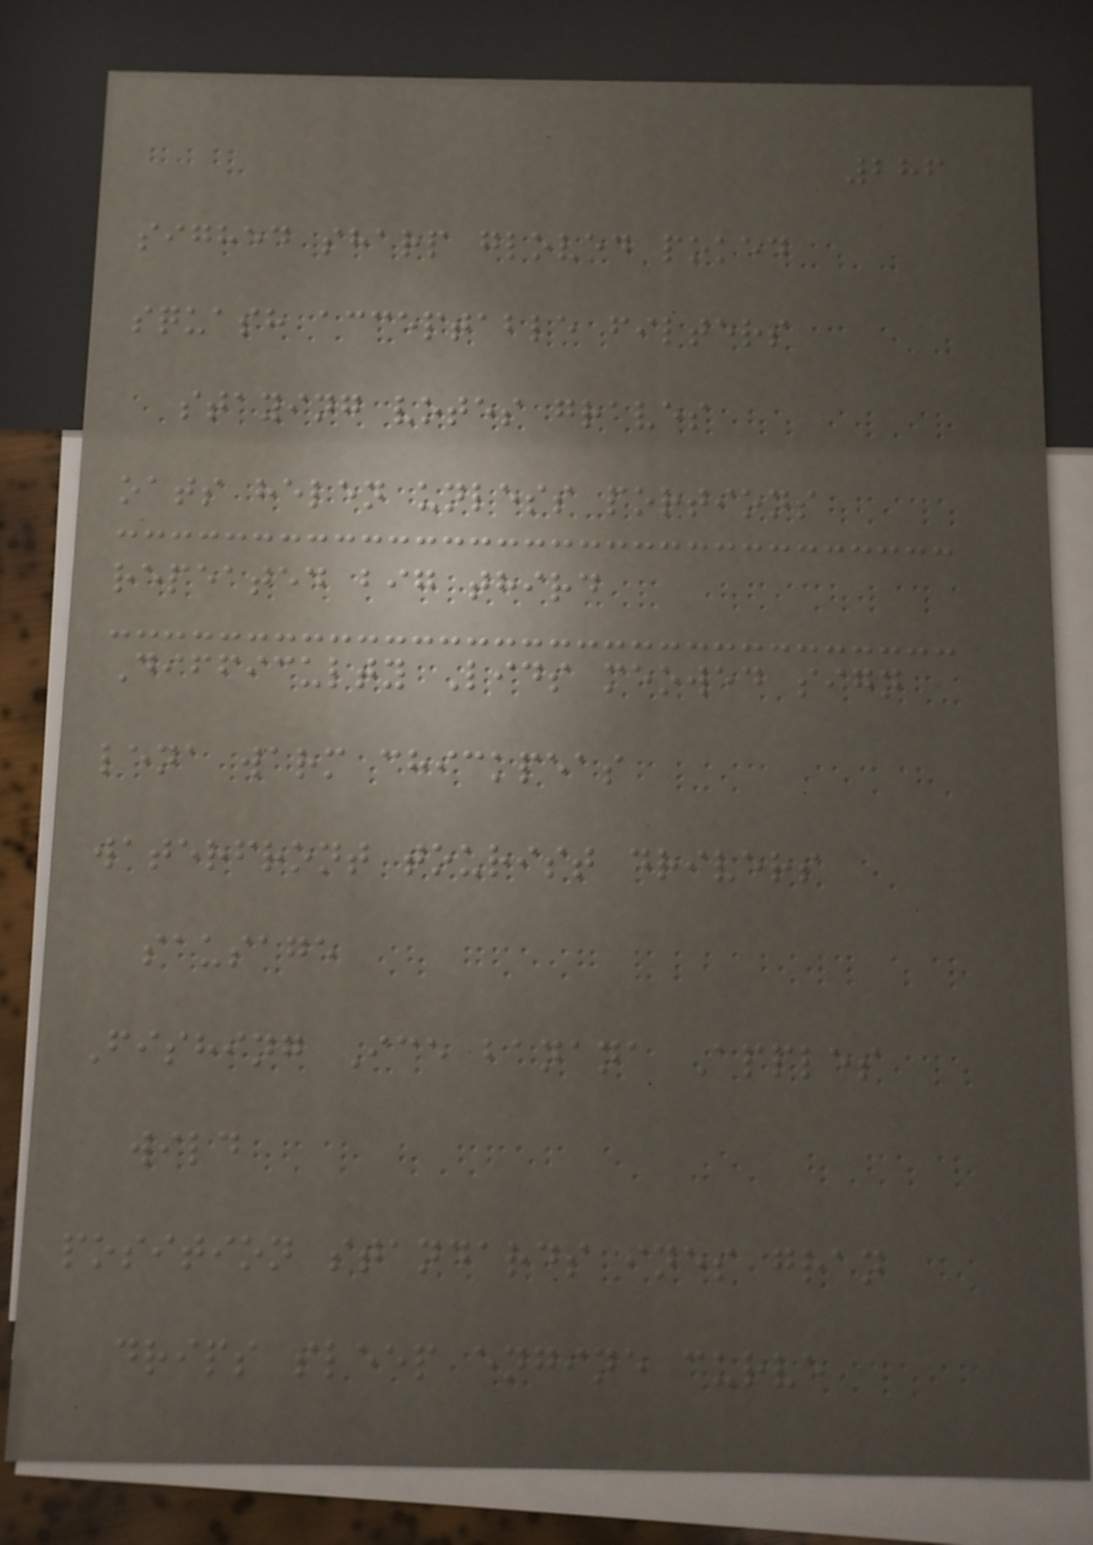286
sighed sharp gloved poked
squash acceptable filters
staying votes graves
oats helen unless portions
repeated big third
Difficulty Lids meowed sign
lena warm chickpeas
waterfront tourist drivers
sausage
Fishing Ice banana Apples
wild
position standards ines gran
drips sleep engine curve
